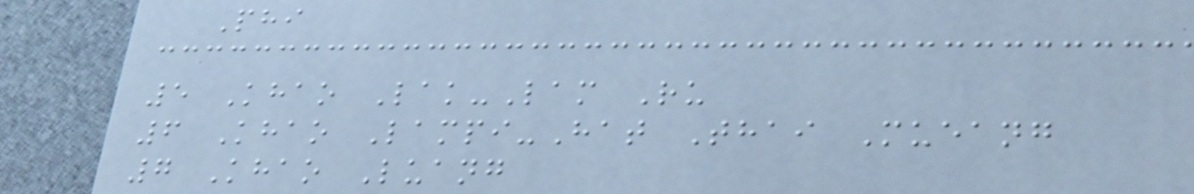Phi
5 Khao Lak-Lam Ru
6 Khao Lampi-Hat Thai Mueang
7 Khao Luang
